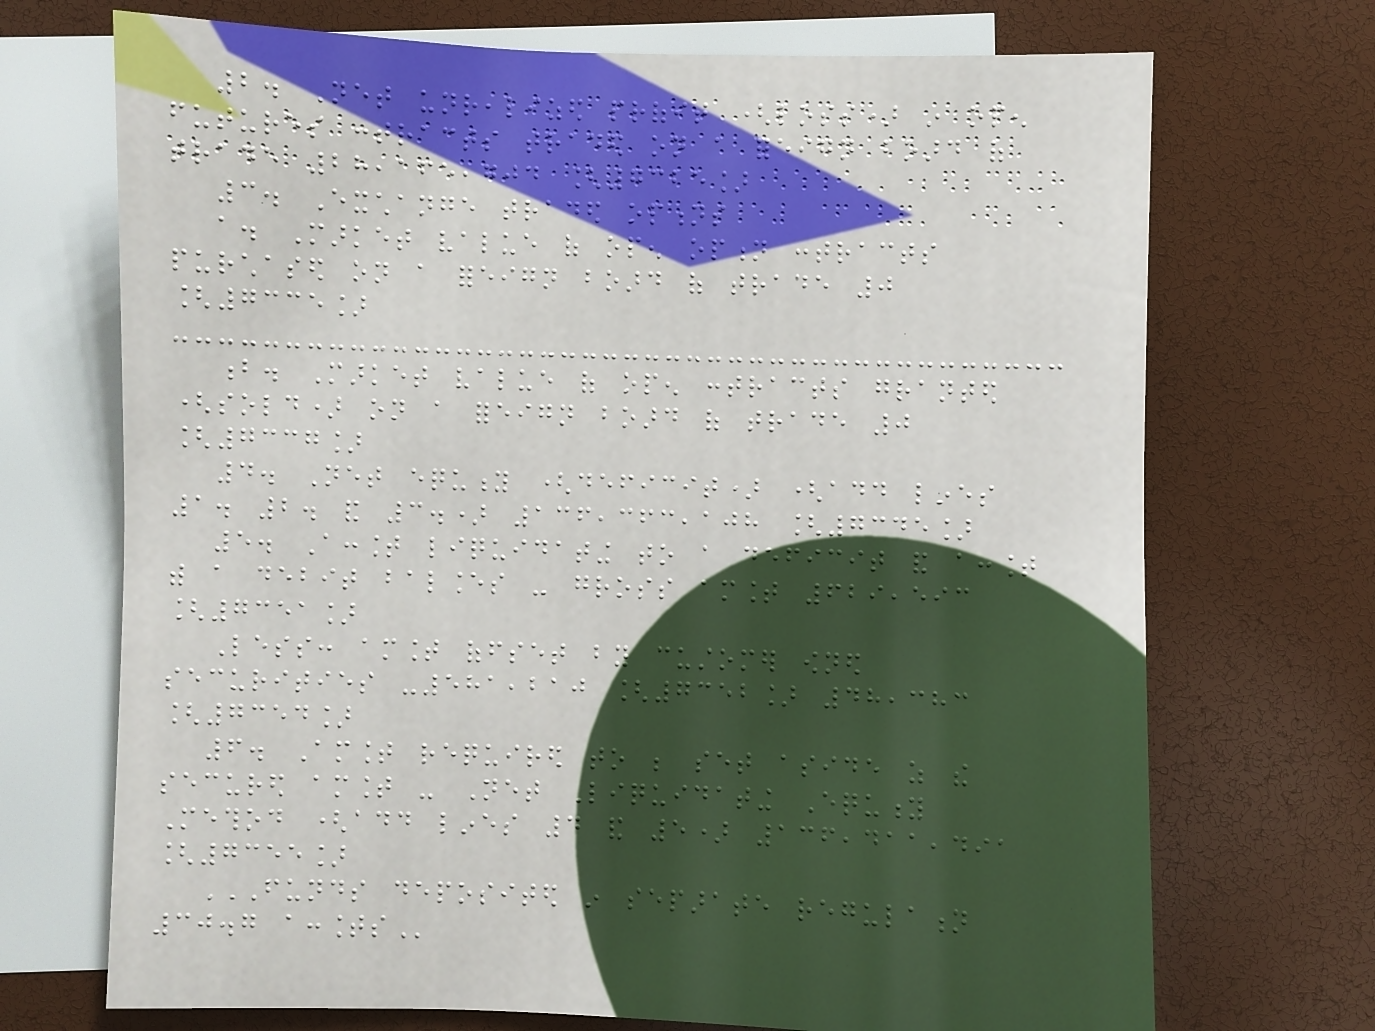2. Net unrealized profit (loss) in open
futures contracts traded on a foreign board of
trade 28,165,704 [7325]
3. Exchange traded options
a. Market value of open option contracts
purchased on a foreign board of trade 0
[7335]
b. Market value of open contracts granted
(sold) on a foreign board of trade 0
[7337]
4. Net equity (deficit) (add lines
1. 2. and 3.) 136,363,108 [7345]
5. Account liquidating to a deficit and account
with a debit balances - gross amount 629,593
[7351]
Less: amount offset by customer owned
securities -581,210 [7352] 48,383
[7354]
6. Amount required to be set aside as the
secured amount - Net Liquidating Equity
Method (add lines 4 and 5) 136,411,491
[7355]
FUNDS DEPOSITED IN SEPARATE REGULATION
30.7 ACCOUNTS
